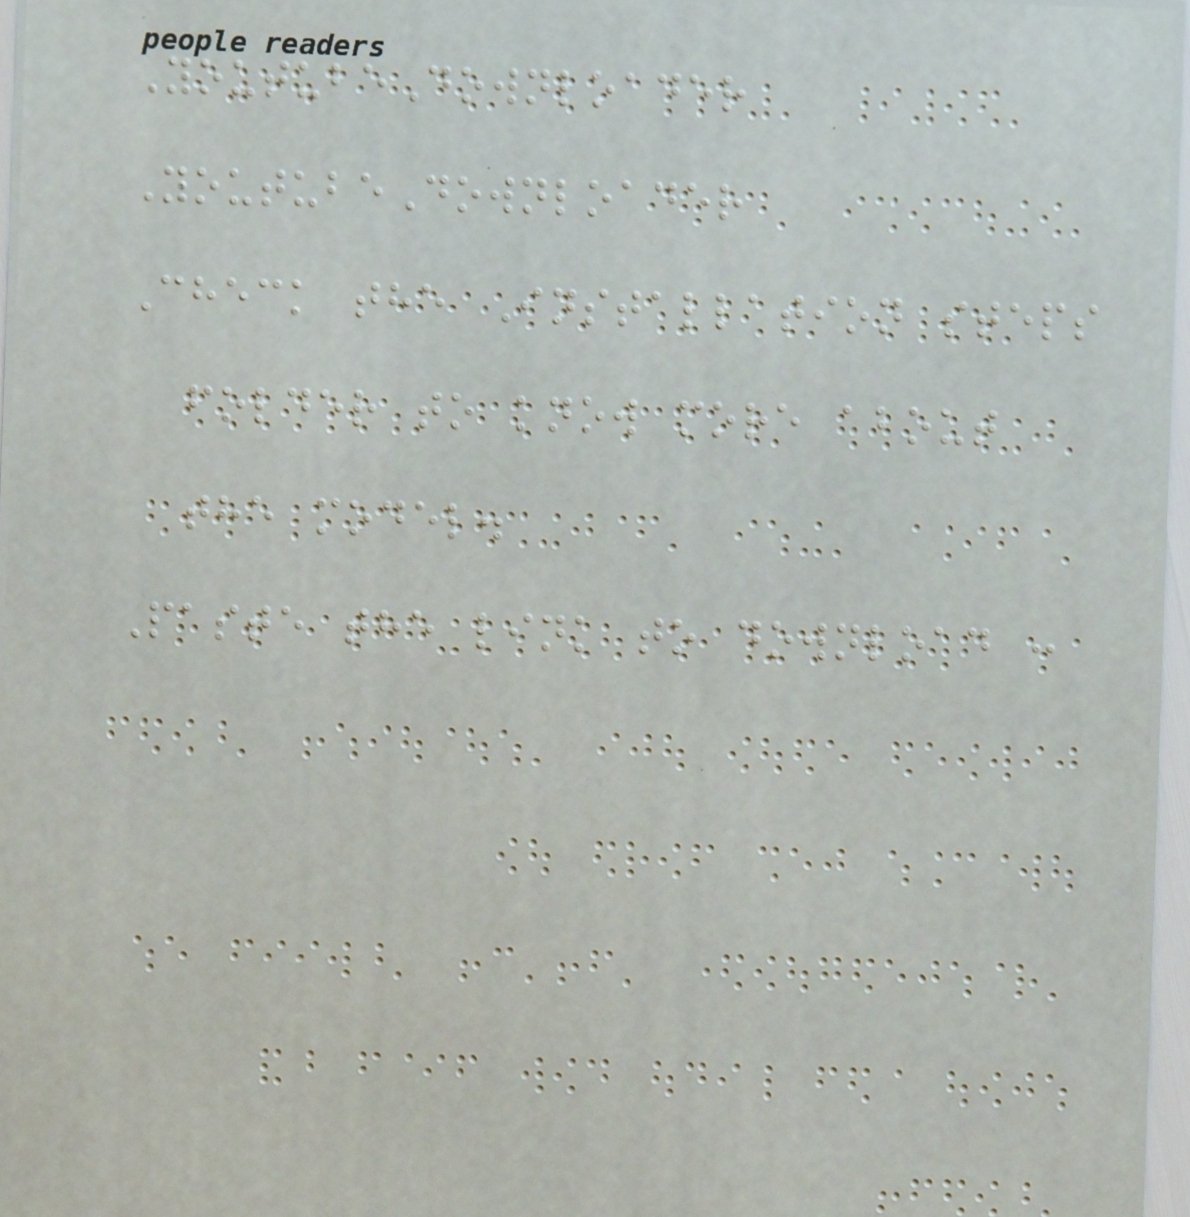YoutubeDownloader
YoutubeDownloader
Check the Installation steps
folder to know more about
the model.
Paste the link to download :
